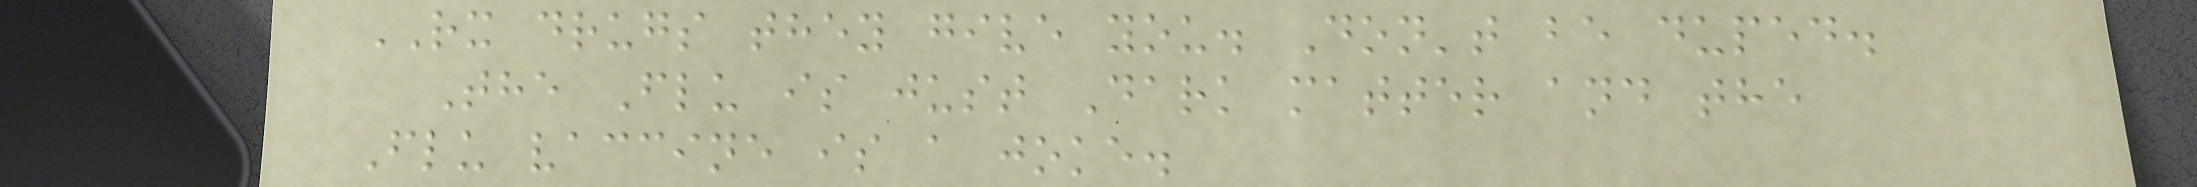RX drugs they give you. Don't be duped.
The Flu is just Dark matter and the
Flu vaccine is a joke.
